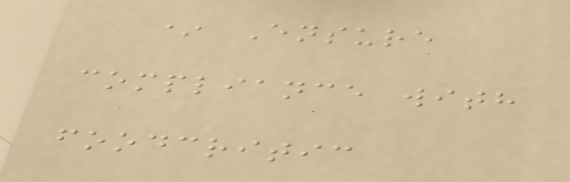* Ensure
compliance with
foodcritic
